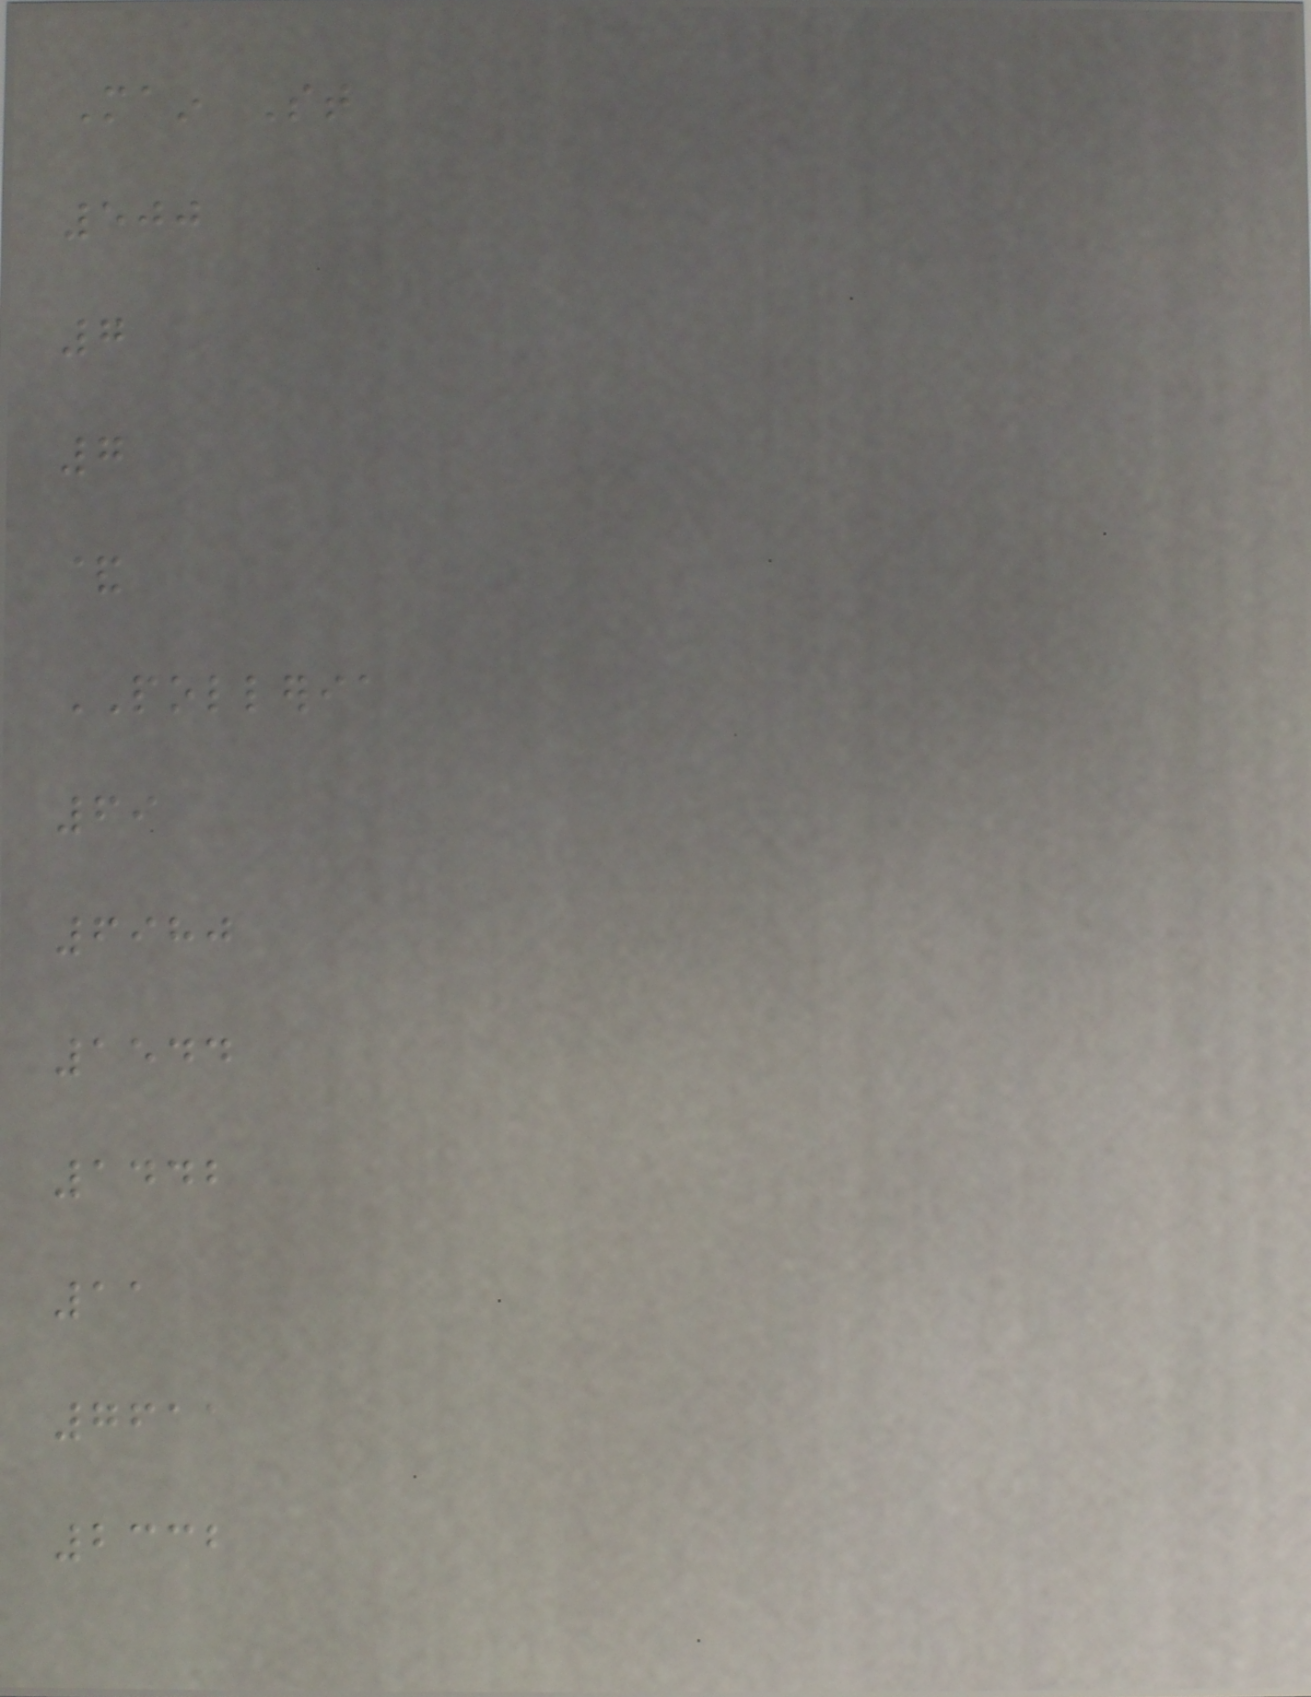Main St
500
7
7
&
POLLERIA
69
6980
1544
1442
11
7611
2332
